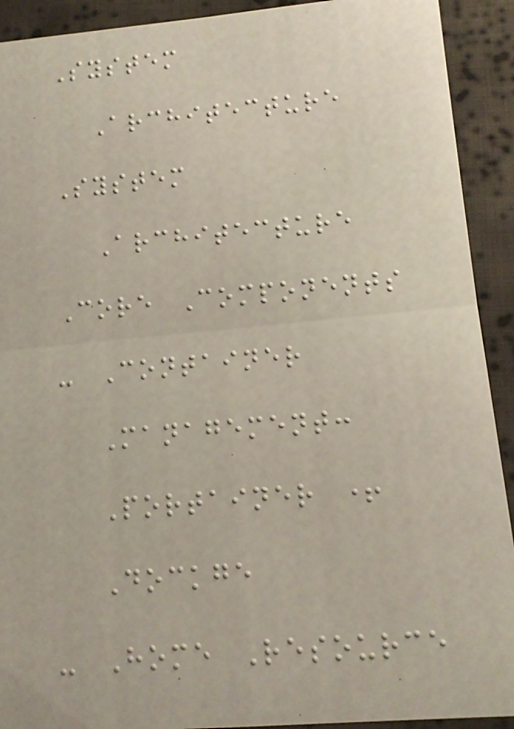System
Architecture
System
Architecture
Core Components
- Container
Management:
Portainer +
Dockge
- Home Resource
